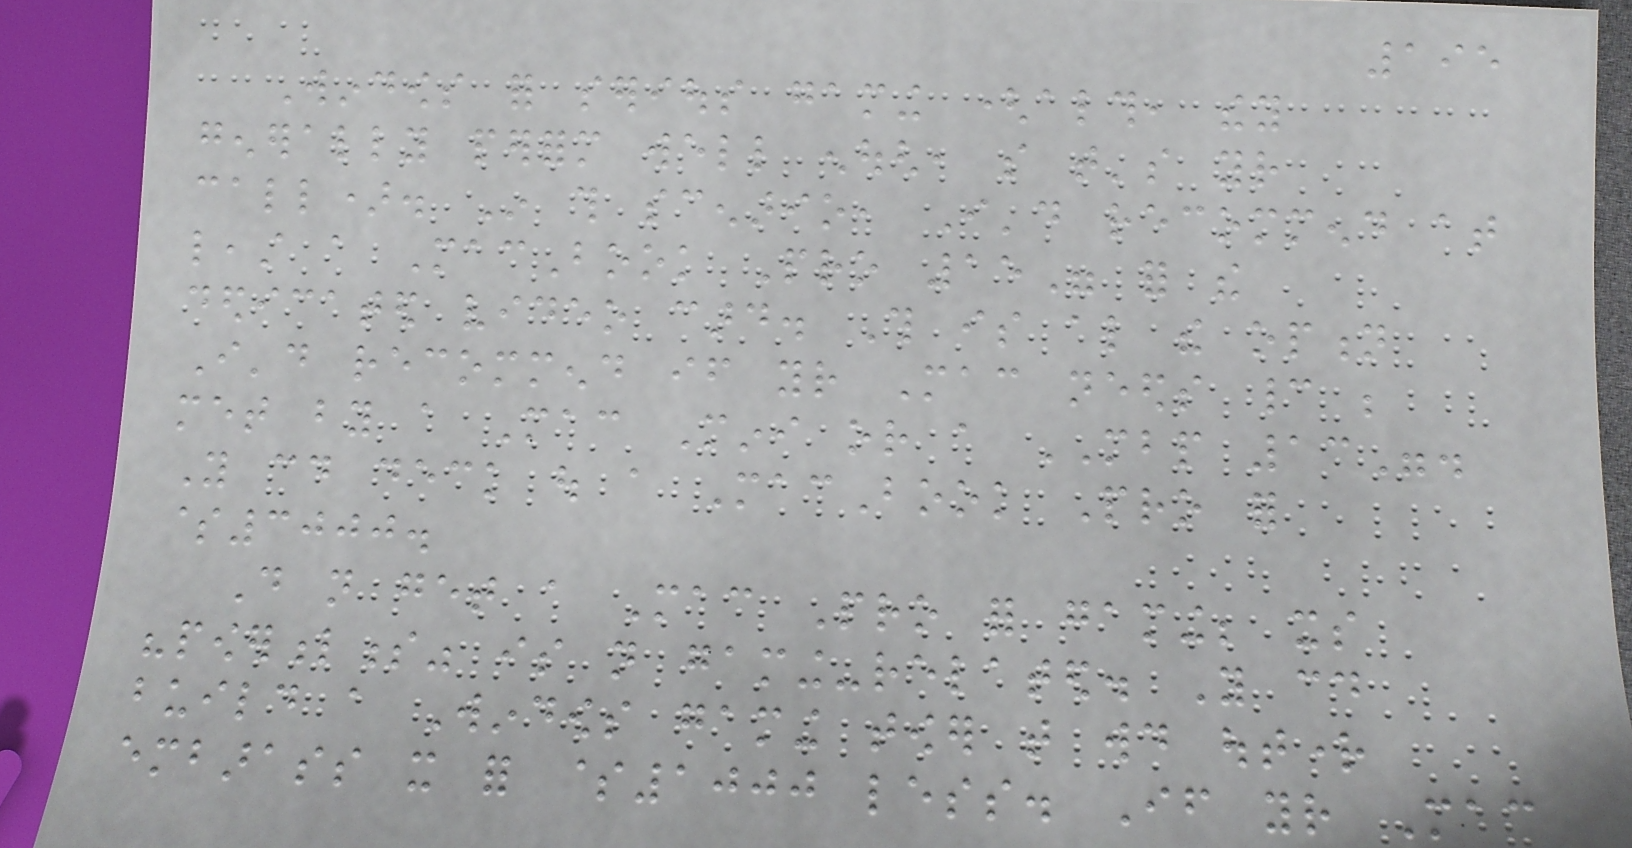195
Windows for serious gaming (although, they
generally perform well enough, so that's your
call). In this scenario, I'd recommend at
least a MacBook Pro 15" for the
dedicated video card. This is also the option
I'd recommend if your Mac needs cannot be
met by a Mac Mini or a MBP 13".
You could deck out a MacBook Pro for
$3000.
Do not get a Mac Pro for gaming; its
"powerfulness" is not gaming-related. You could
build a Windows gaming tower that would outright
embarass it for $1000 less. If your Mac
